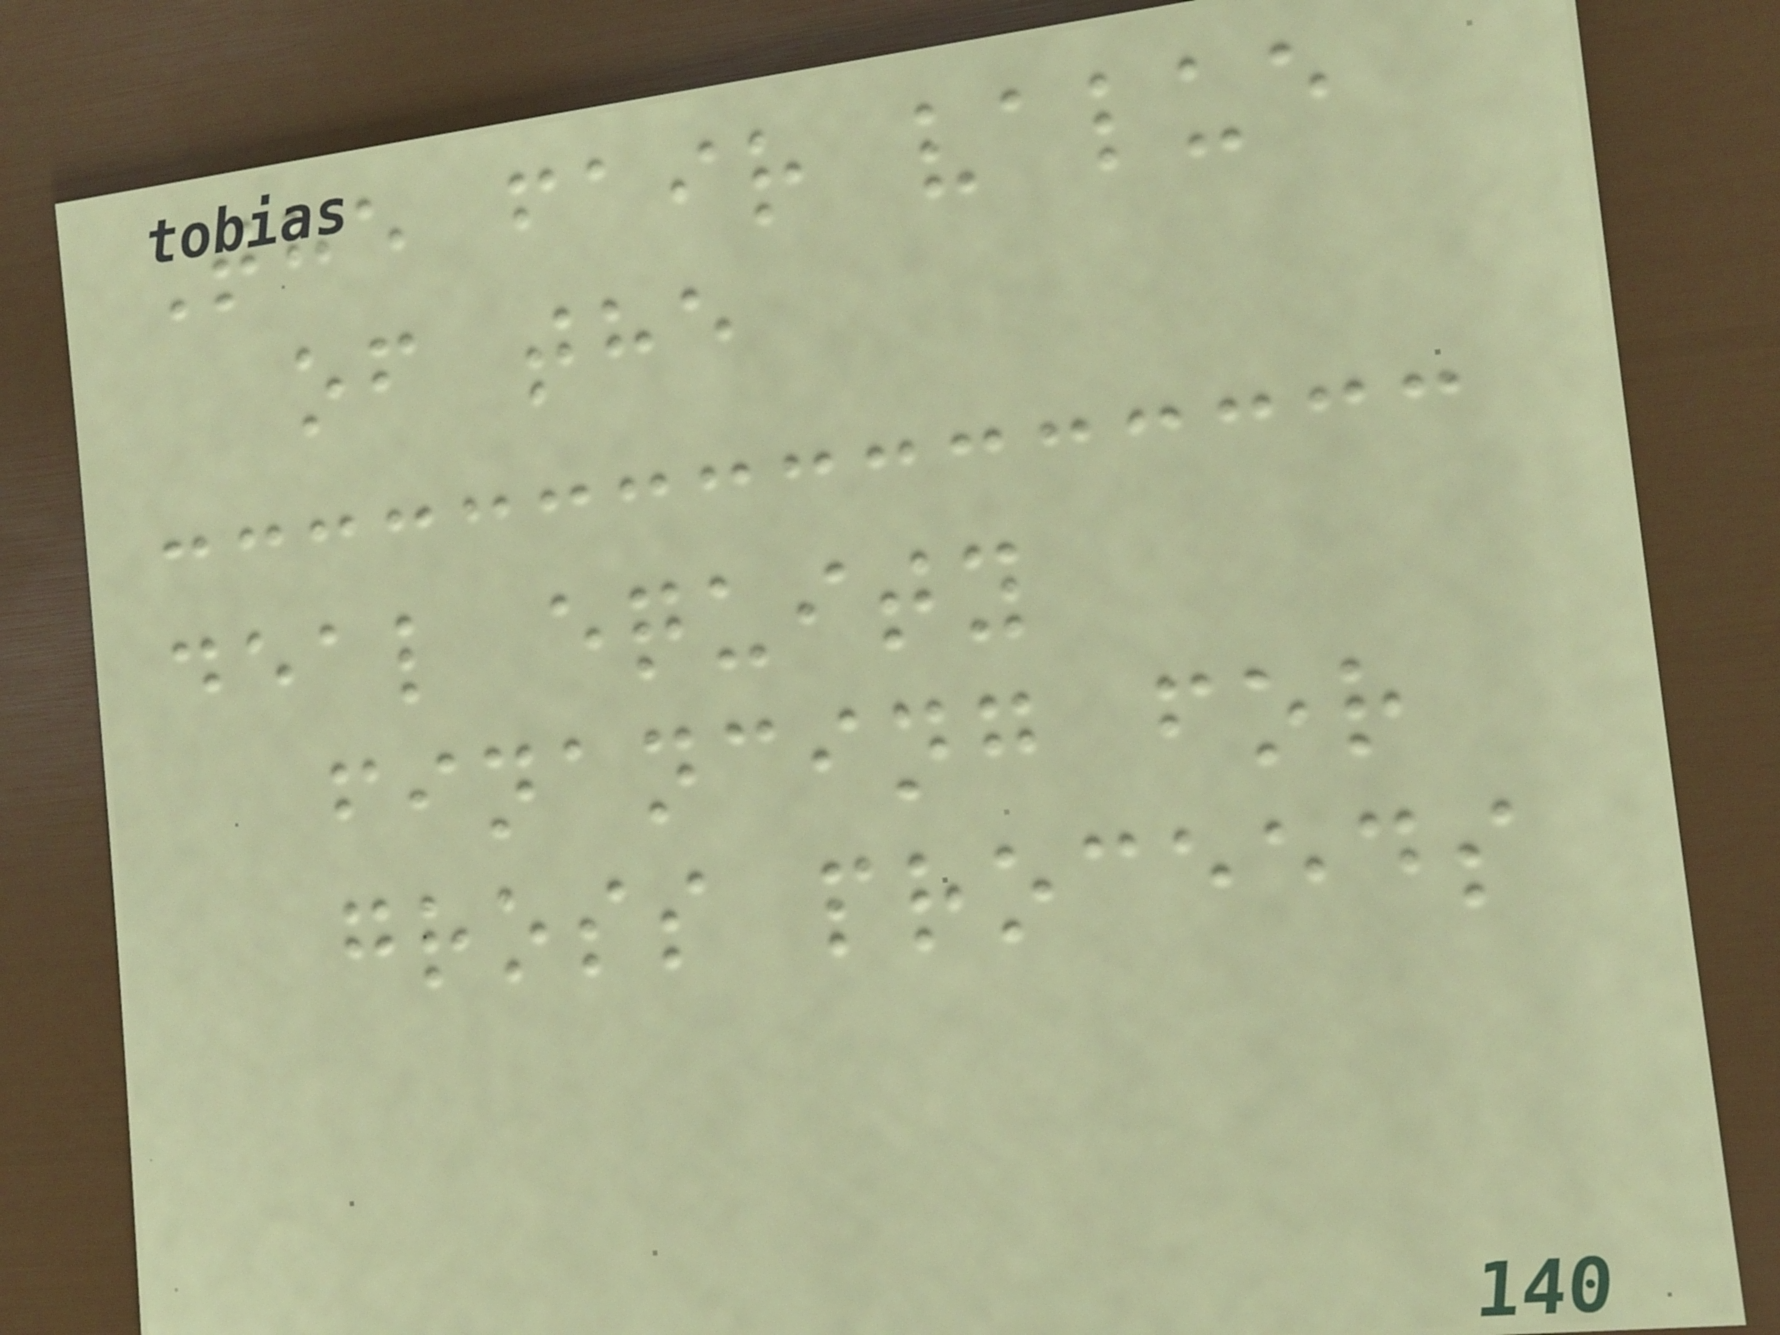The fair value
of the
deal equity
financing for
gross proceeds
